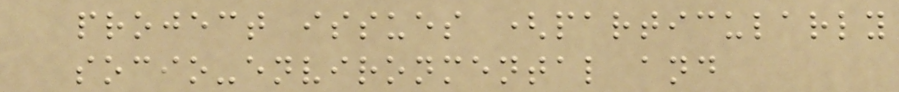project issues (particularly
socio-environmental and
